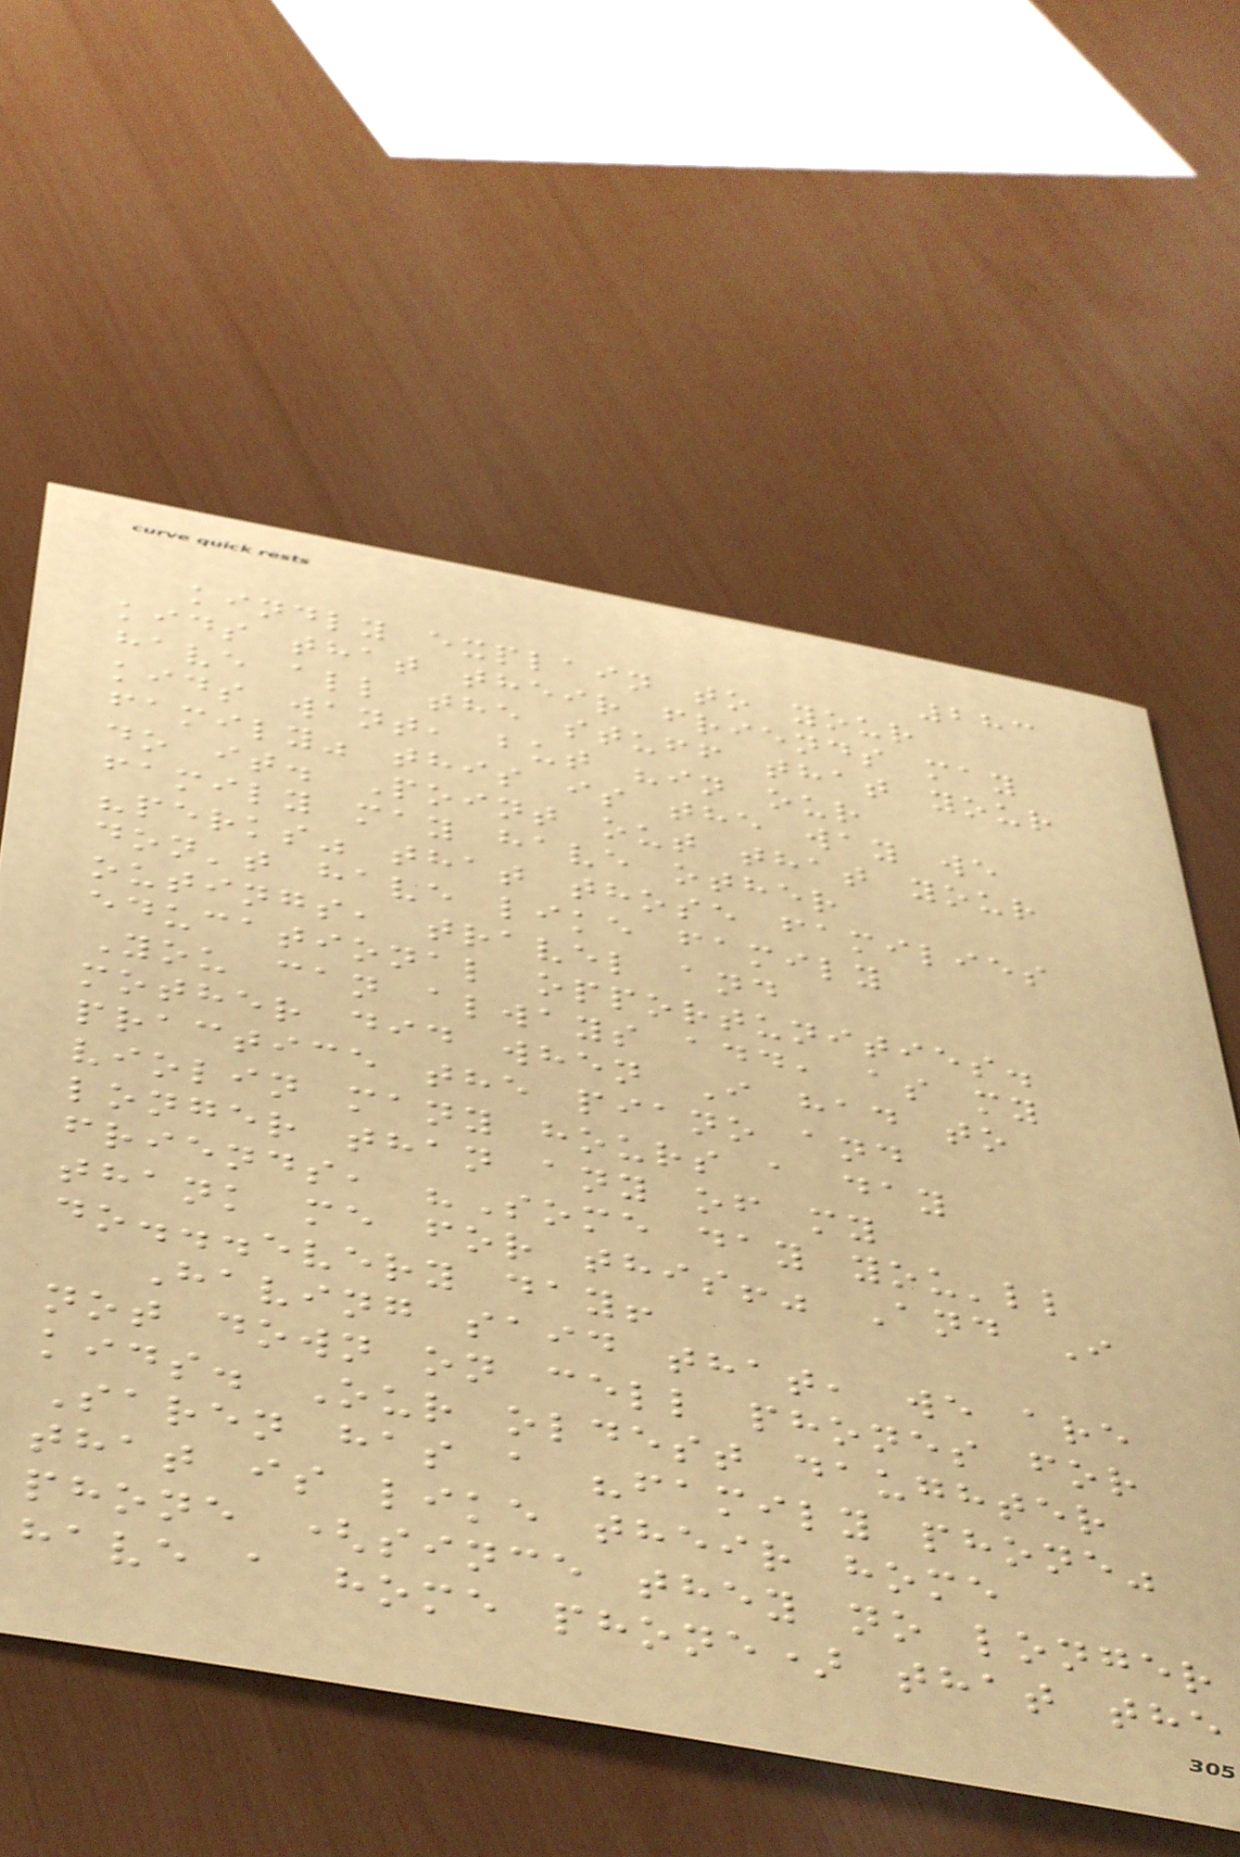283
kindly explain to your
kids that their friends may
have all the stuff that your
kids want, but "in our
family" this is the way we
do it. Point out that your
family may have other
"perks" that those families
don't have like family
outings, travel and
educational opportunities.
You can always add, as my
mother did when I had to
practice the piano and
violin many hours a day
longer than any of my
friends, "Some day you'll
thank me for this!" And I
do...every day!
Having said that, we are
not down on cell phones for
kids. Our oldest daughter
Saren has a "family phone"
that is like their home
phone (since they no longer
have a home phone) that the
